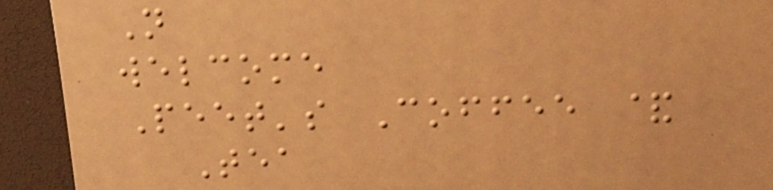N
welcome
Peet's Coffee &
Tea
